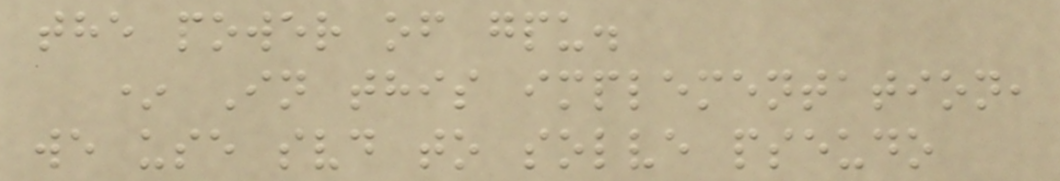the power of gpu.
* In this implementation,
we use svd to solve pseudo
